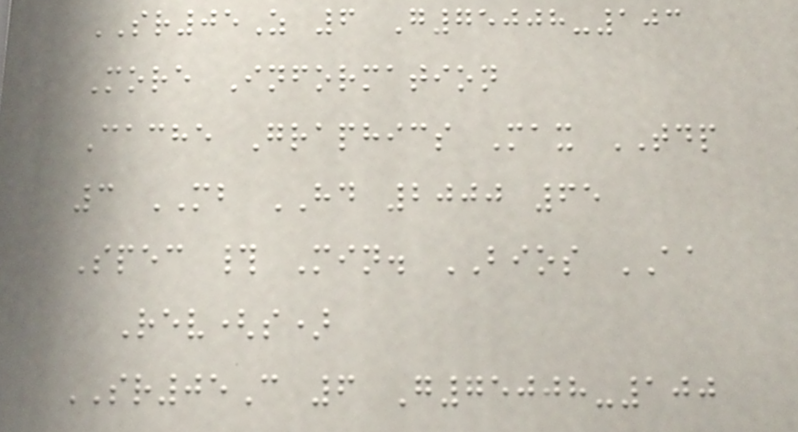SR05Z 6 G75008-103
More Information
Cache Graphics Max TDP
3 MB HD 2000 65
Spec # Min. BIOS AA
Rev(s)
SR05C 6 G75008-100
